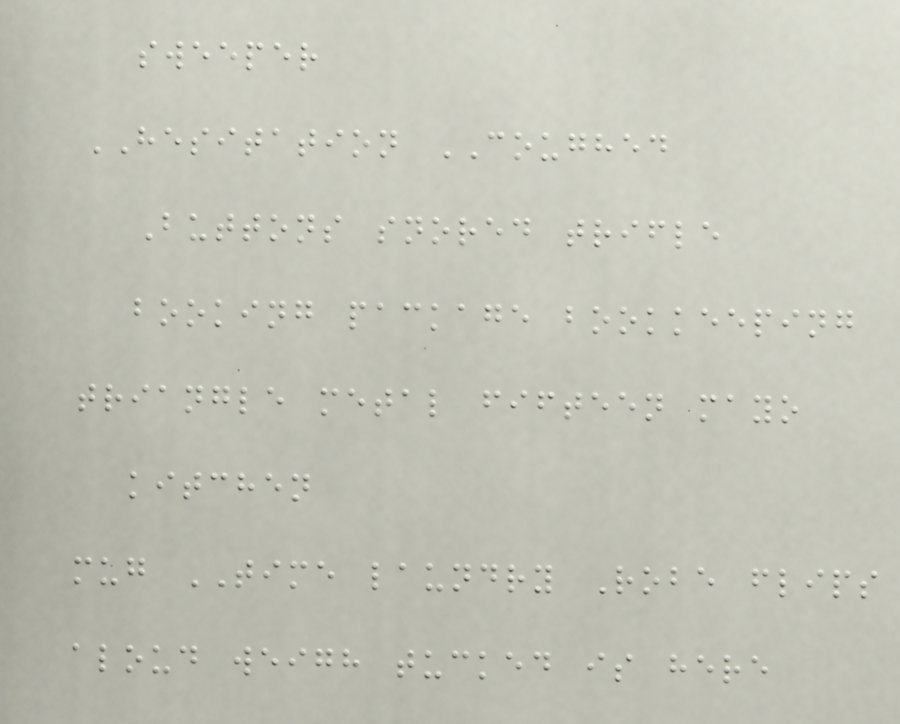sweeper
HESITATION COUGHED
Buttons snored trifle
booking package bookkeeping
triangle metal fifteen mayo
kitchen
mug TIME laundry Robe flips
aloud weigh tucked is here
